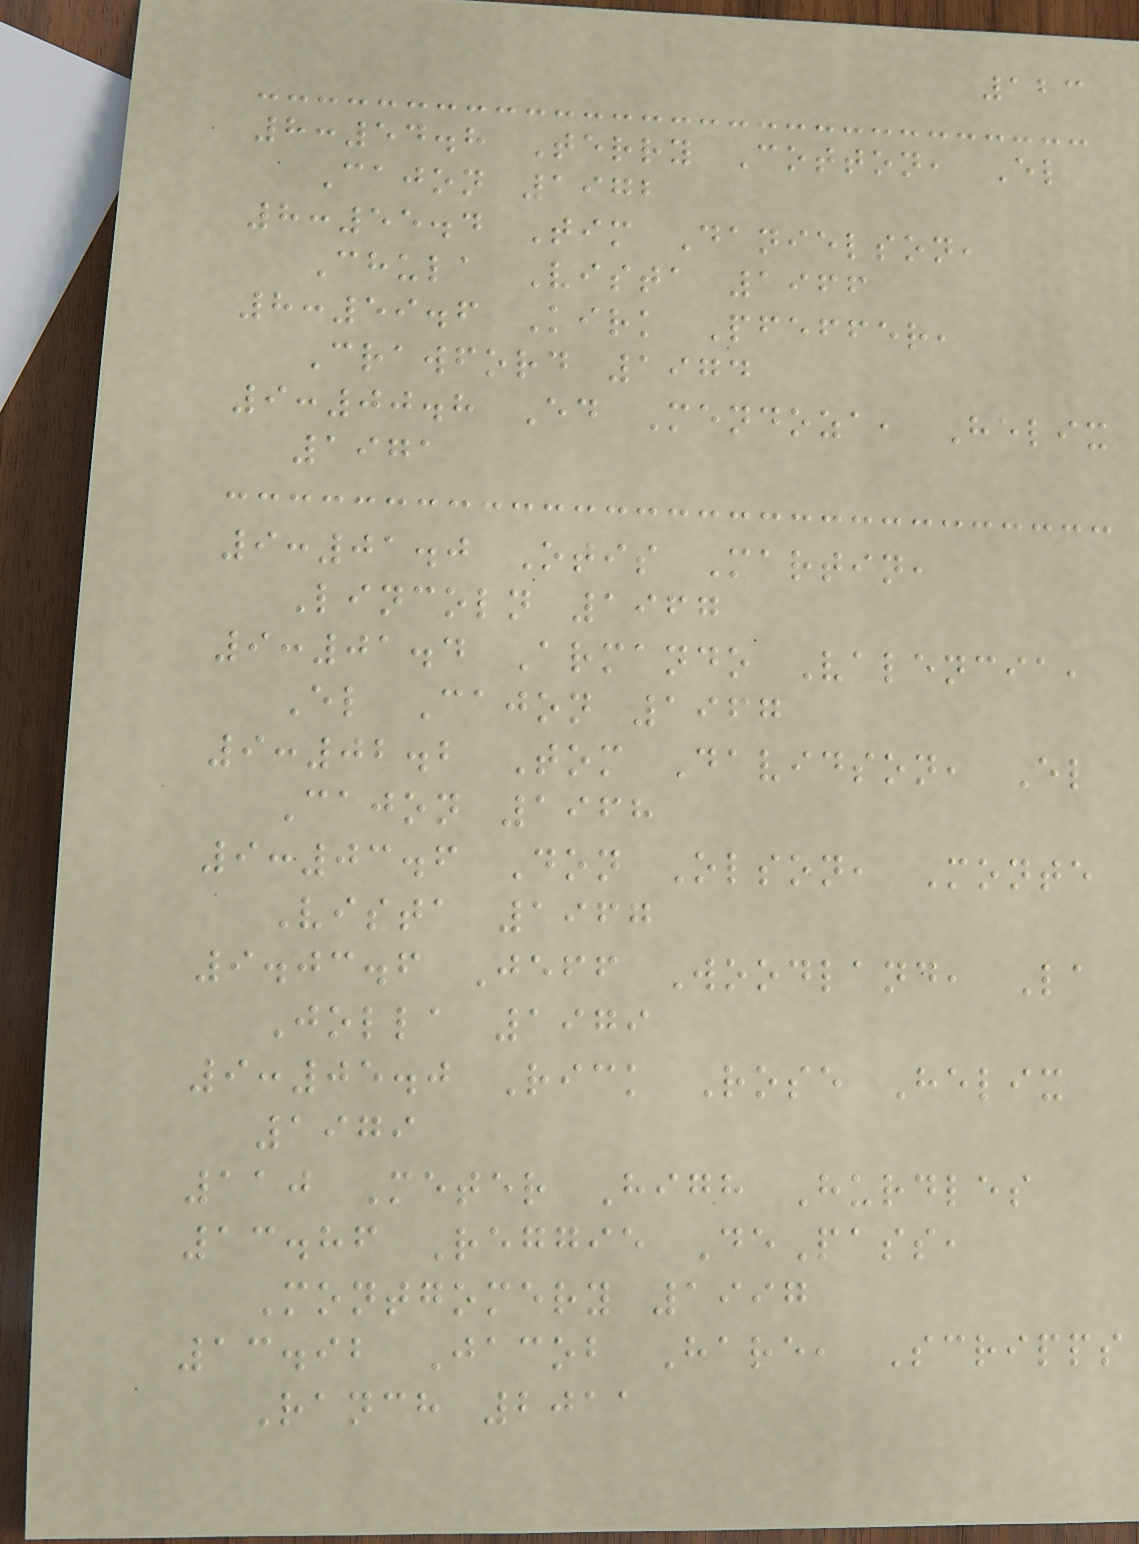123
8:54.8 Terry Cotton, El
Cajon 1972
8:55.4 Tim Danielson,
Chula Vista 1966
8:59.6 Kirk Pfeffer,
Crawford 1974
9:00.8 Ed Mendoza, Helix
1971
9:01.0 Otis Martin,
Lincoln 1967
9:01.4 Armando Valencia,
El Cajon 1967
9:02.2 Tom Davidson, El
Cajon 1968
9:03.6 Don Olson, Monte
Vista 1967
9.03.6 Jeff Woodland, La
Jolla 1979
9:05.0 Rick Rose Helix
1979
110 Meter High Hurdles
13.86 Reggie DePass,
Montgomery 1997
13.92 Jacob Hare, Scripps
Ranch 2011
